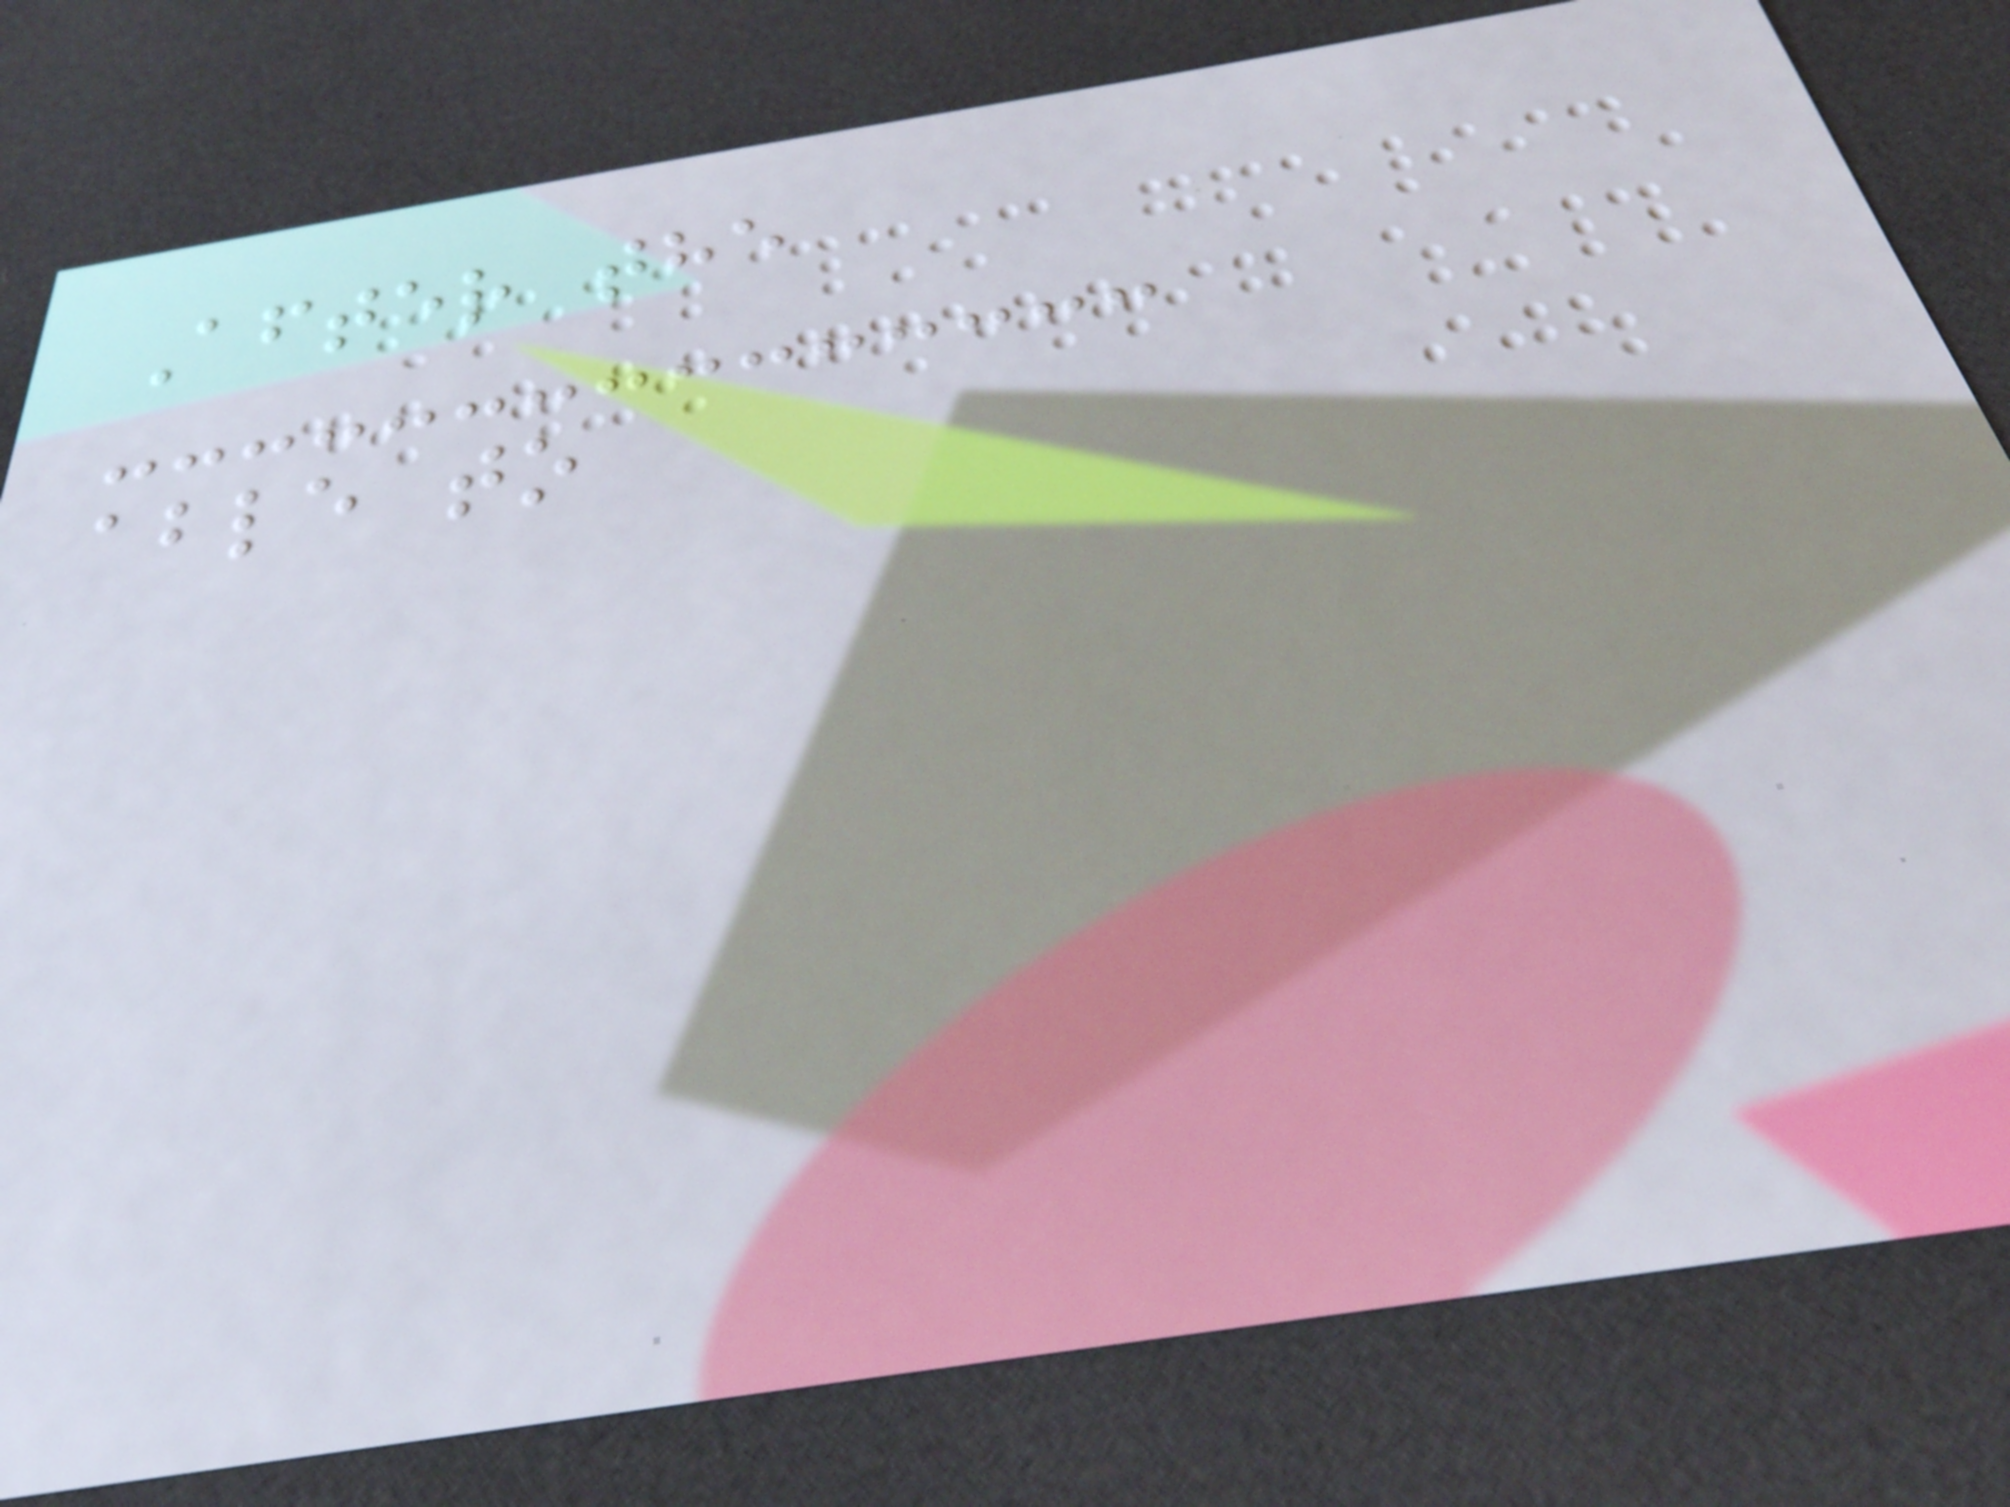After the
able to
